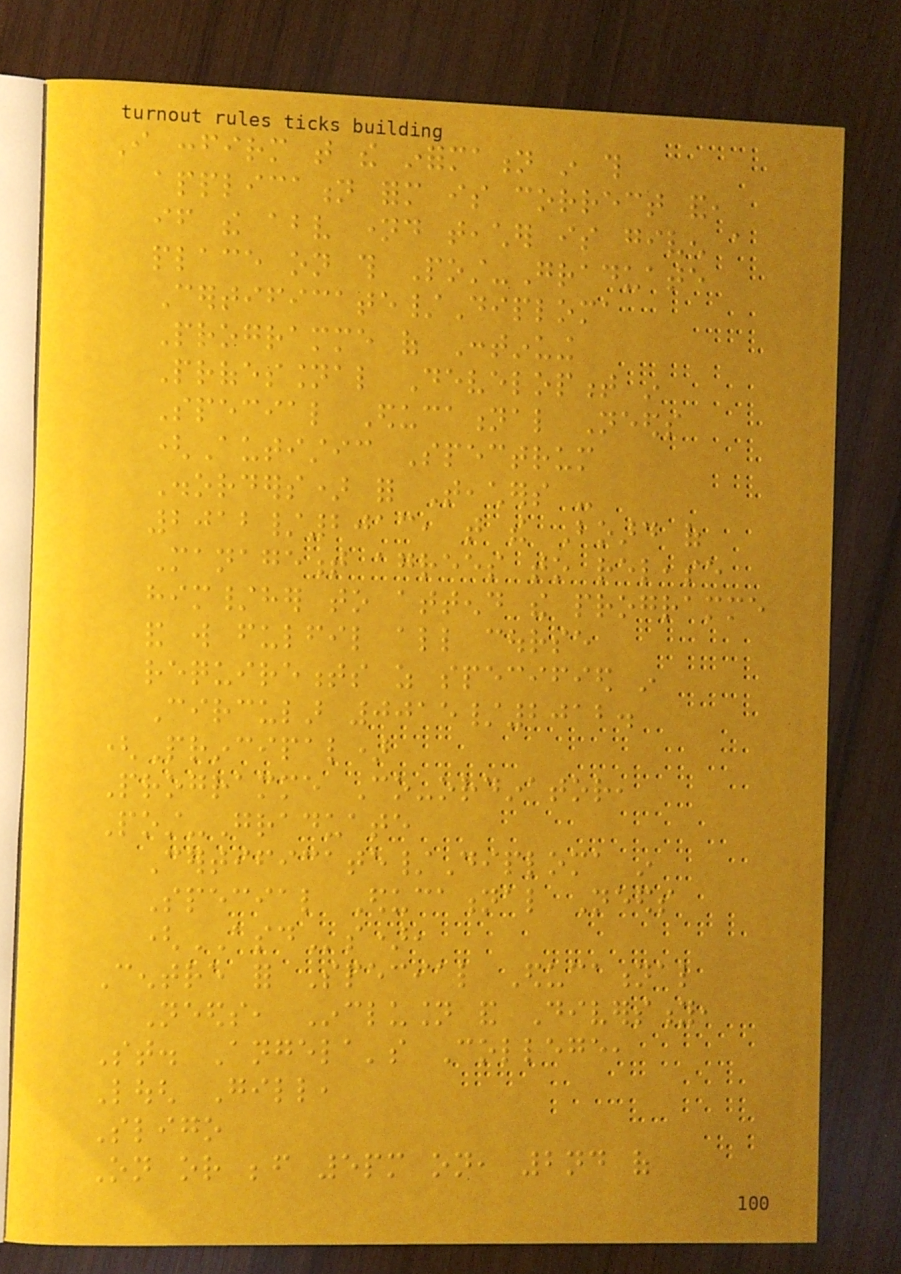I confirm that the information in this
application form is correct and,
if the above named teacher is given a
place on this Post-Graduate
Certificate/Diploma
Programme of Continuing
Professional Development in
Special Educational Needs
(Autistic Spectrum
Disorders) for Teachers -
2012/2013, that the Board of
Management agrees to release
him/her to attend the programme
and will fulfil all course
requirements as specified in
Circular 0015/2012.
(Principal)
Programme Co-ordinator,
Post-Graduate
Certificate/Diploma in
Special Educational Needs
(ASDs),
Centre for Special Educational
Needs, Inclusion and Diversity,
St. Angela's College,
Lough Gill,
Sligo
On or before 5pm on, 2nd of
